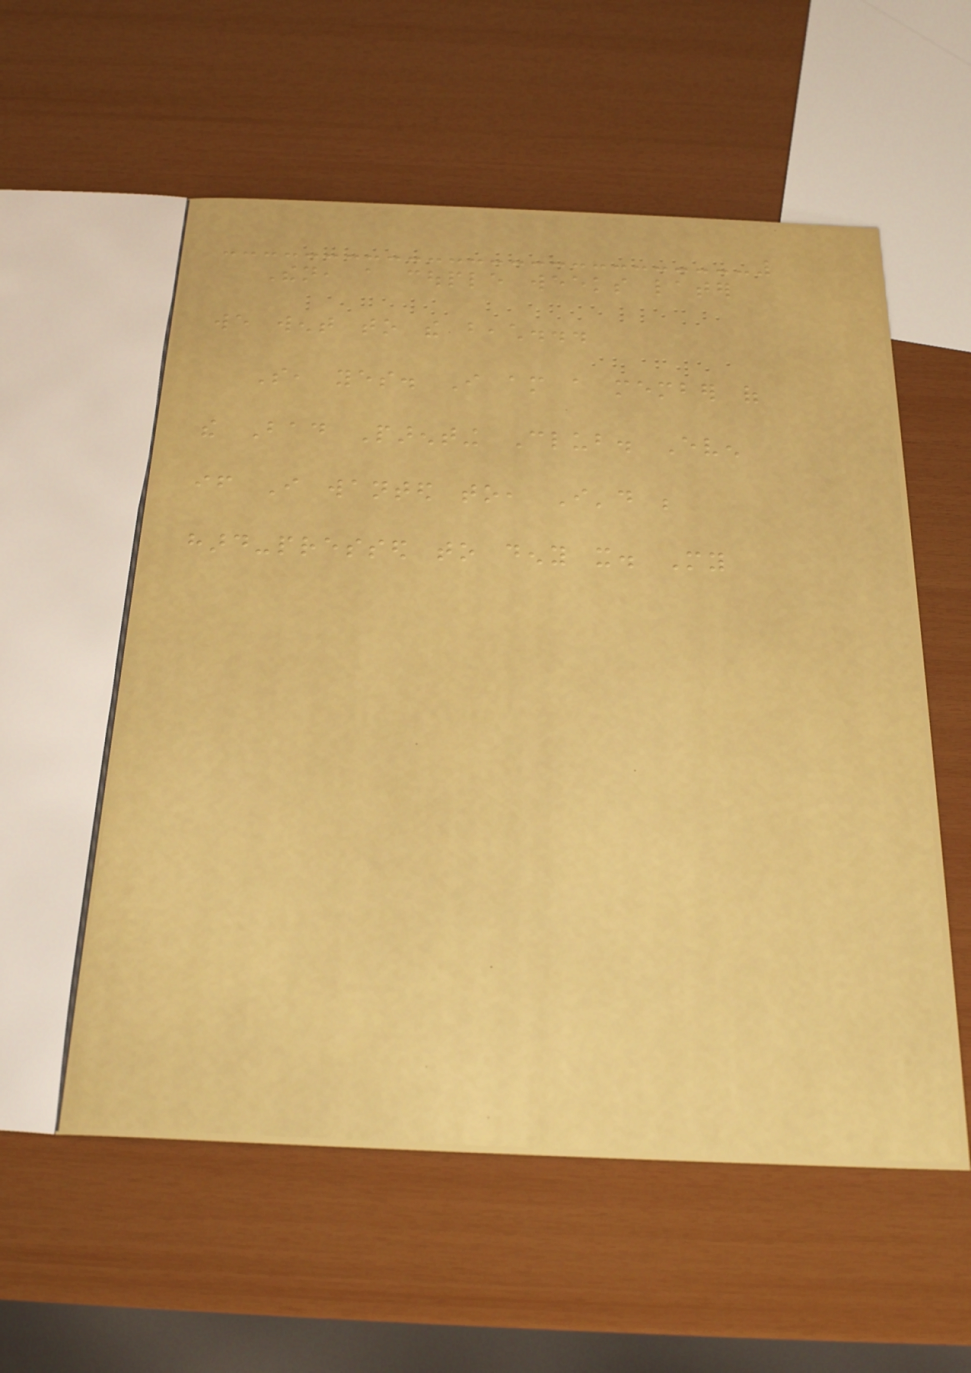Then, a couple weeks later
we went to the beach...
So, yes. I am a member of
the Bad Parenting Club. Even
if I wanted to, I'd be
hard-pressed to deny it. My
